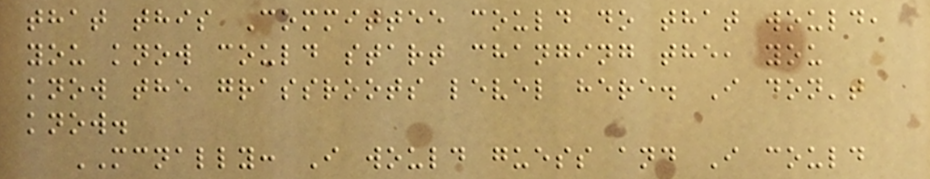that this Committee could do that would,
you know could start changing the, you
know the grassroots level here. I don't
know.
MCNALLY: I would guess and I could
